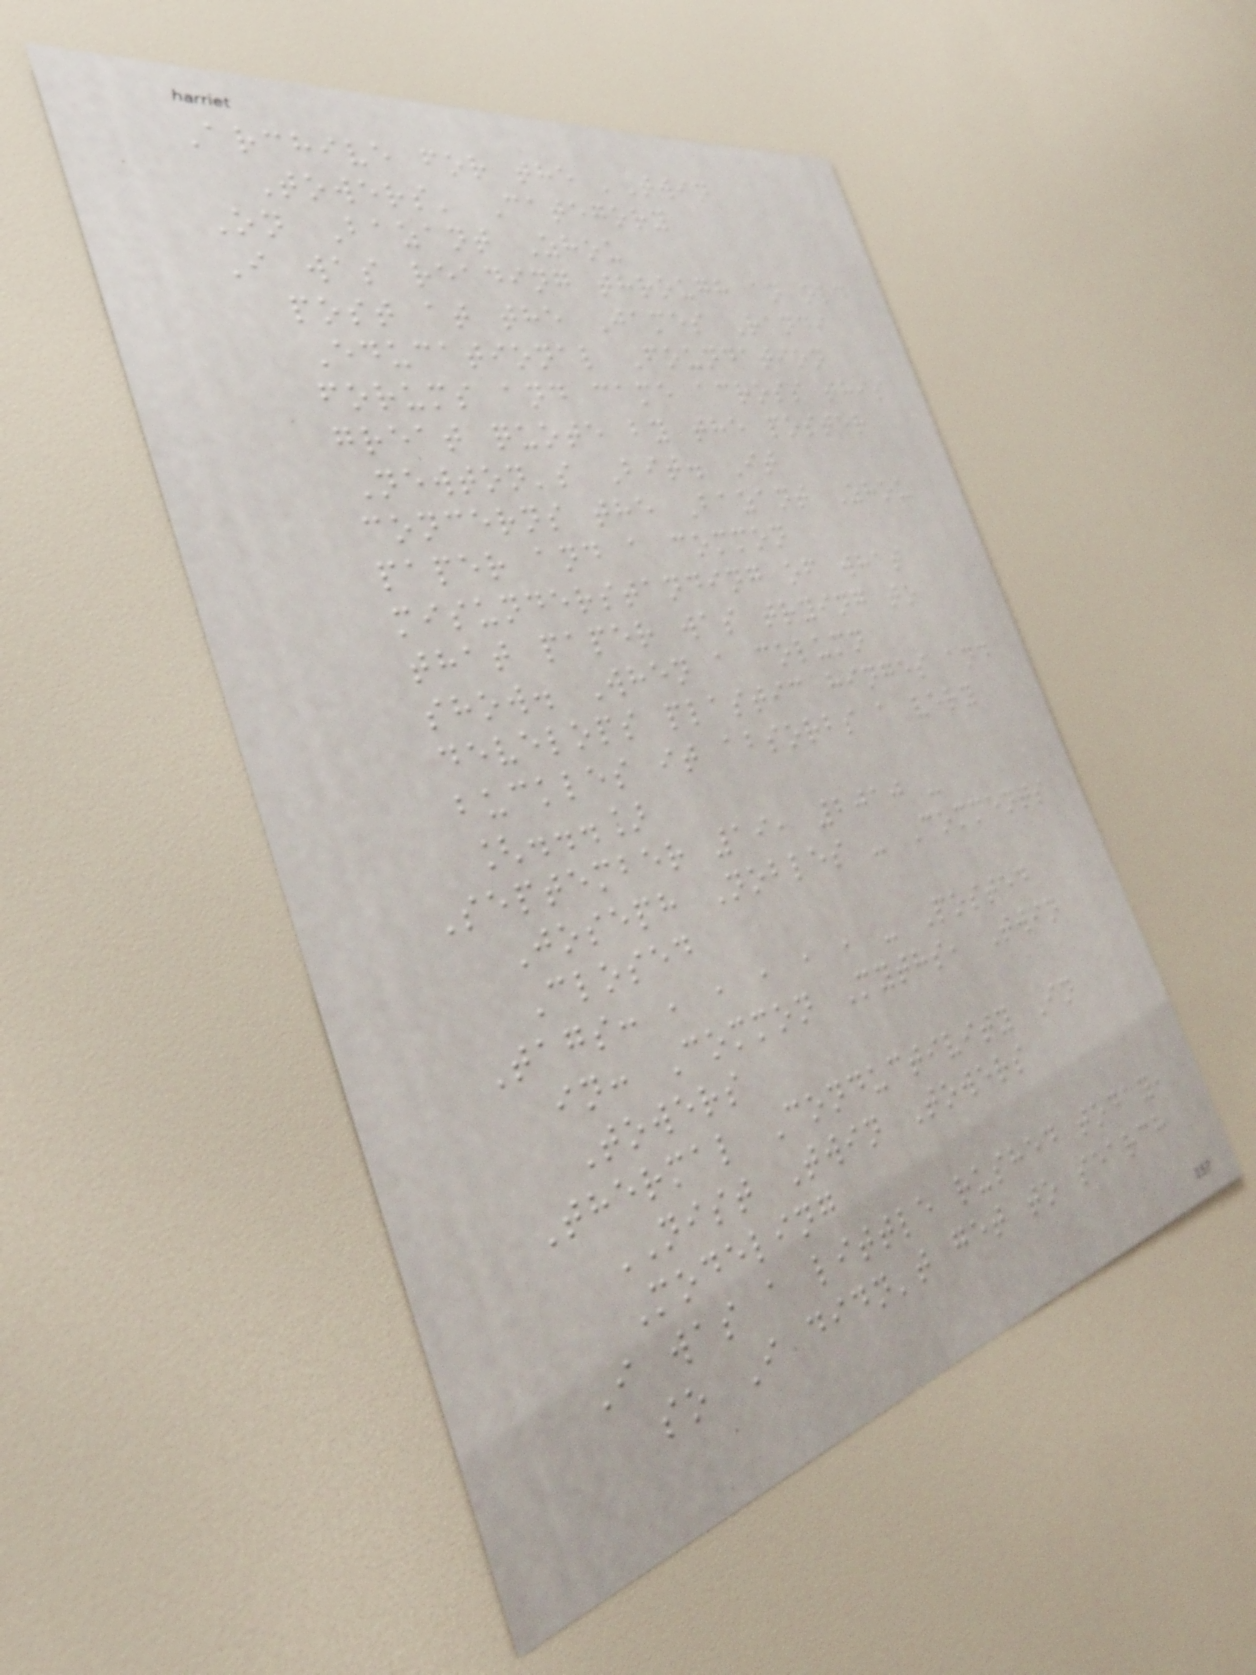Archive for the 'Twin
Towers' Category
On Bazant Zhou
I was reading through an old
post at the James Randi
Educational Foundation
forums and came across this
great quote by the poster
Newton's Bit. It
concerns the Bazant Zhou
paper and a common
misunderstanding of what
that paper was trying to
show. When a column
develops plastic hinges and
buckles it absorbs a very
[...]
September 19, 2010 -
Joseph Nobles - Comments
Closed
Tags: , , , , , - Posted
in: Common Myths, Twin
Towers
Thermal Conductivity In
NIST Twin Towers
Modeling
I was a little rushed today,
so I didn't get to search
